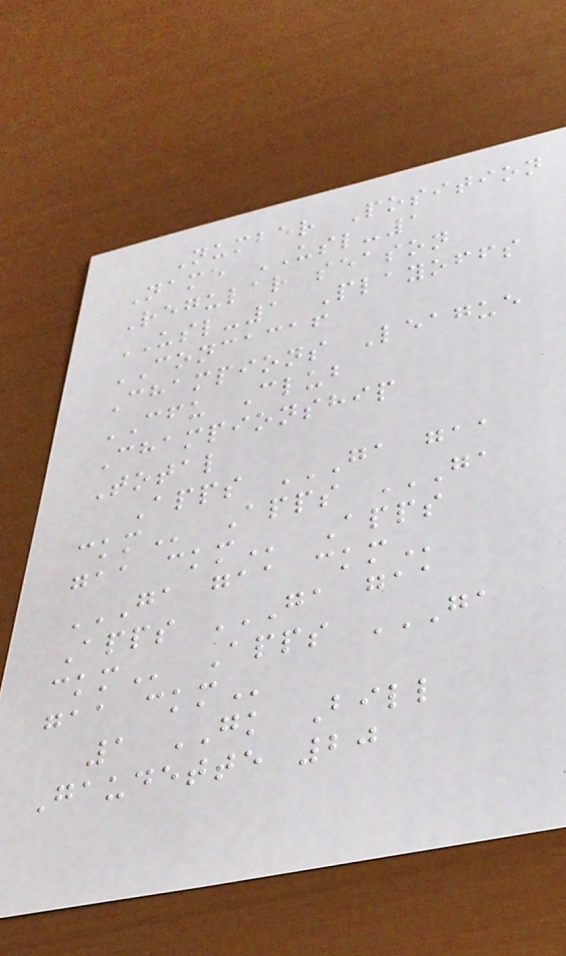Number Position
Name USL-1
Regular season
USL-1 Playoffs
CONCACAF
Champions League
CFU Club
Championship
Total
Apps GA GAA
CKM Apps GA
GAA CKM Apps
GA GAA CKM
Apps GA GAA
CKM Apps GA
GAA CKM
1 GK Bill
Gaudette 20
